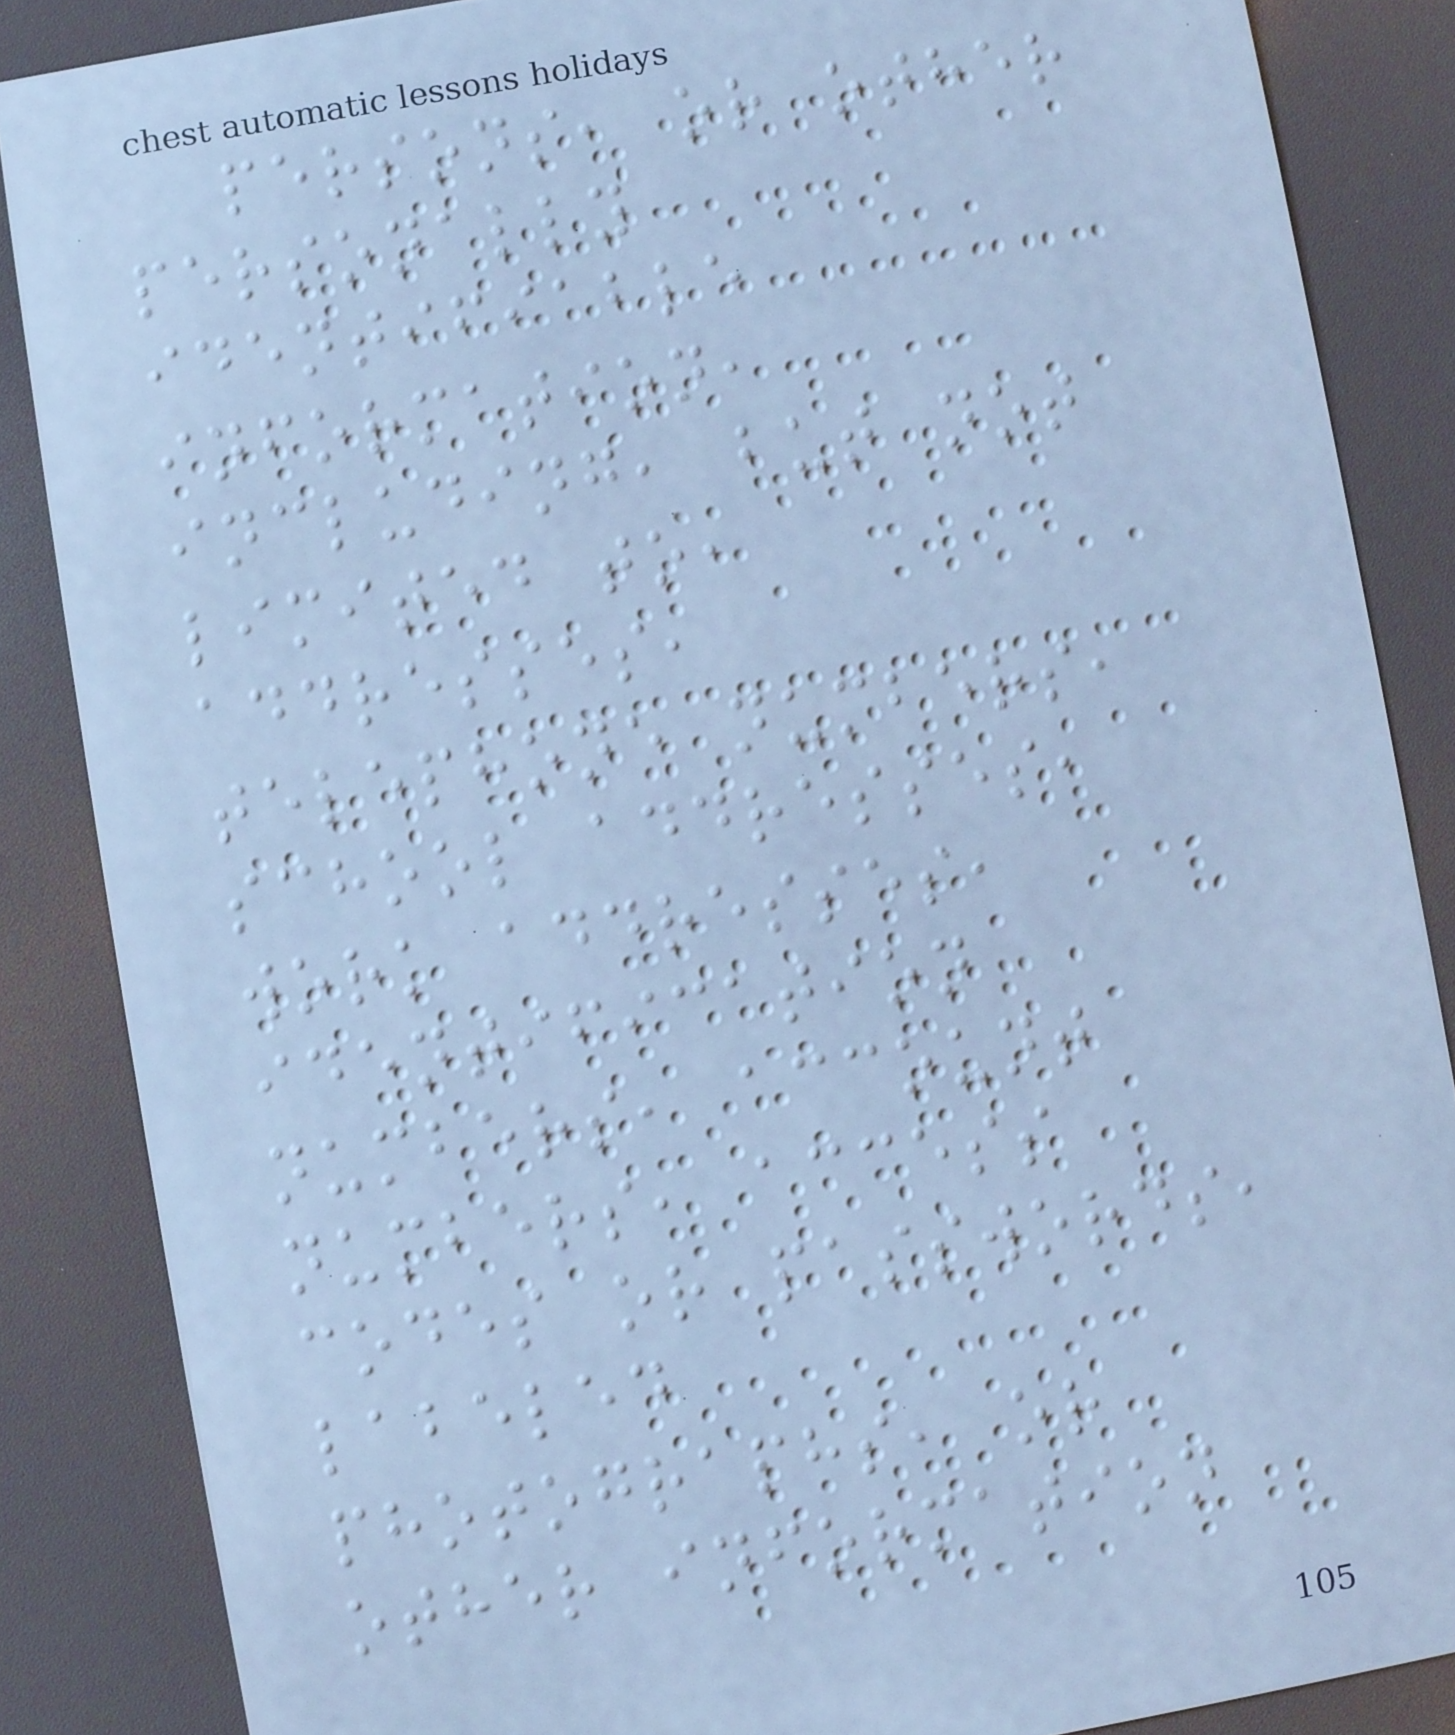persons, or other
personally
identifiable
information,
including, but not
limited to,
addresses,
telephone numbers,
school addresses,
work addresses,
identification
numbers, account
numbers, access
codes or passwords,
labeled
photographs, or
other information
